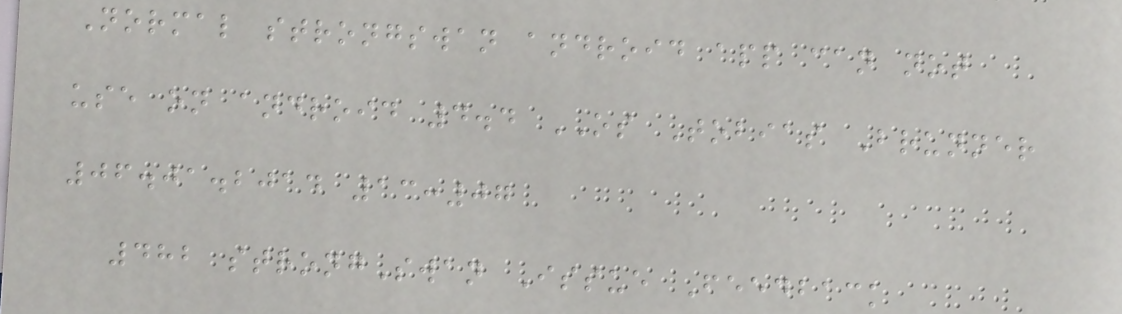Normal strongswan android app can not
use on android 4.4 OS Tobias Brunner
06.01.2014 13:07
482 strongSwan Issue Feedback
